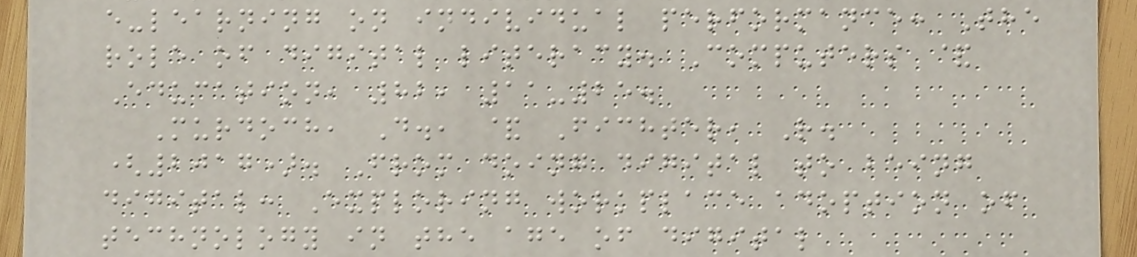e-learning on individual performance: The
role of digital literacy. Computers &
Education, 82, 11-25.
Murdoch, D., & Fichter, R.
(2017). From doing digital to being
digital: Exploring workplace adoption of
technology in the age of digital
